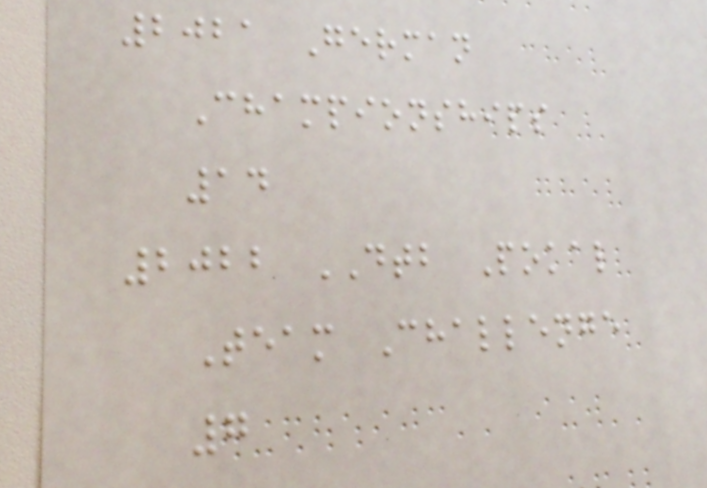2021 German
Championships
14
2022 DTB Pokal
Team Challenge
7
